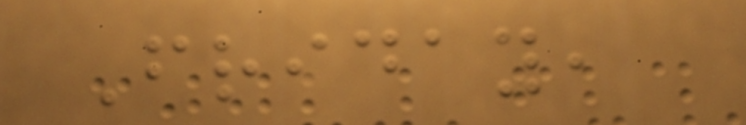Friday,
